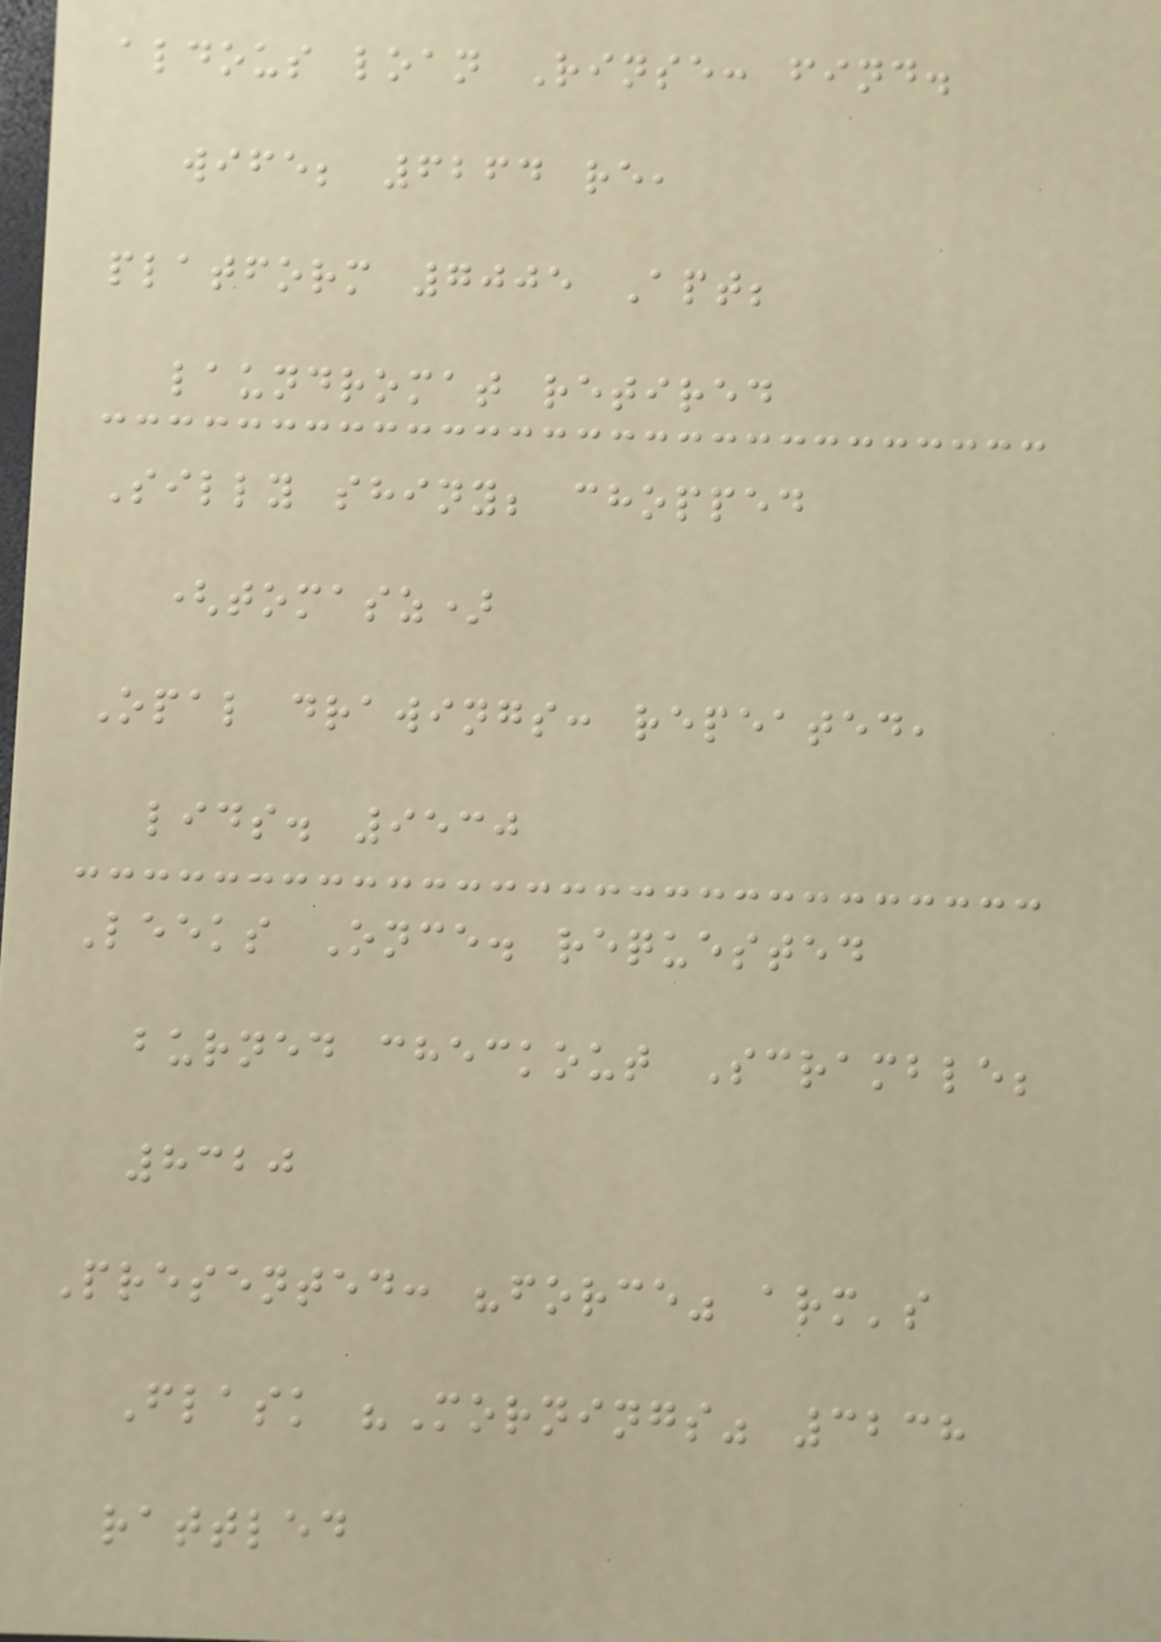aldous loan Rinse: find.
wife; 6264 re,
platform 7005 Apt;
laundromat retired
Silly shiny; chopped
(tomasz)
Opal drawings: repeated,
lids. 9530
Leeks Once. requested
burned checkout Scramble;
8320
Presented: "force" arm's
Flask "Mornings" 3238
rattled
